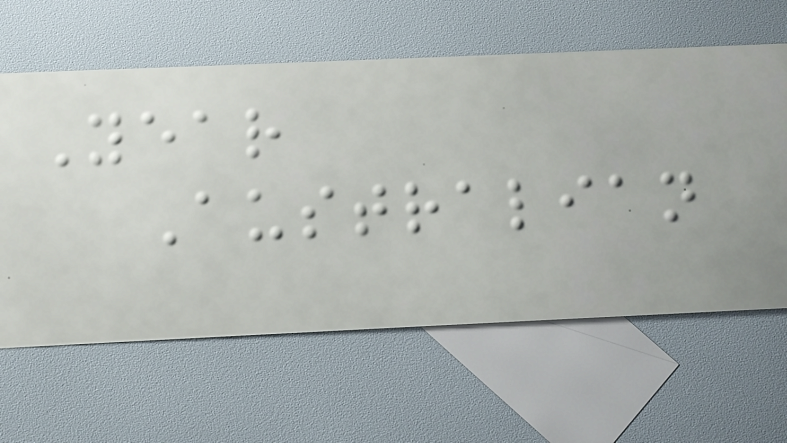Year
Australian
